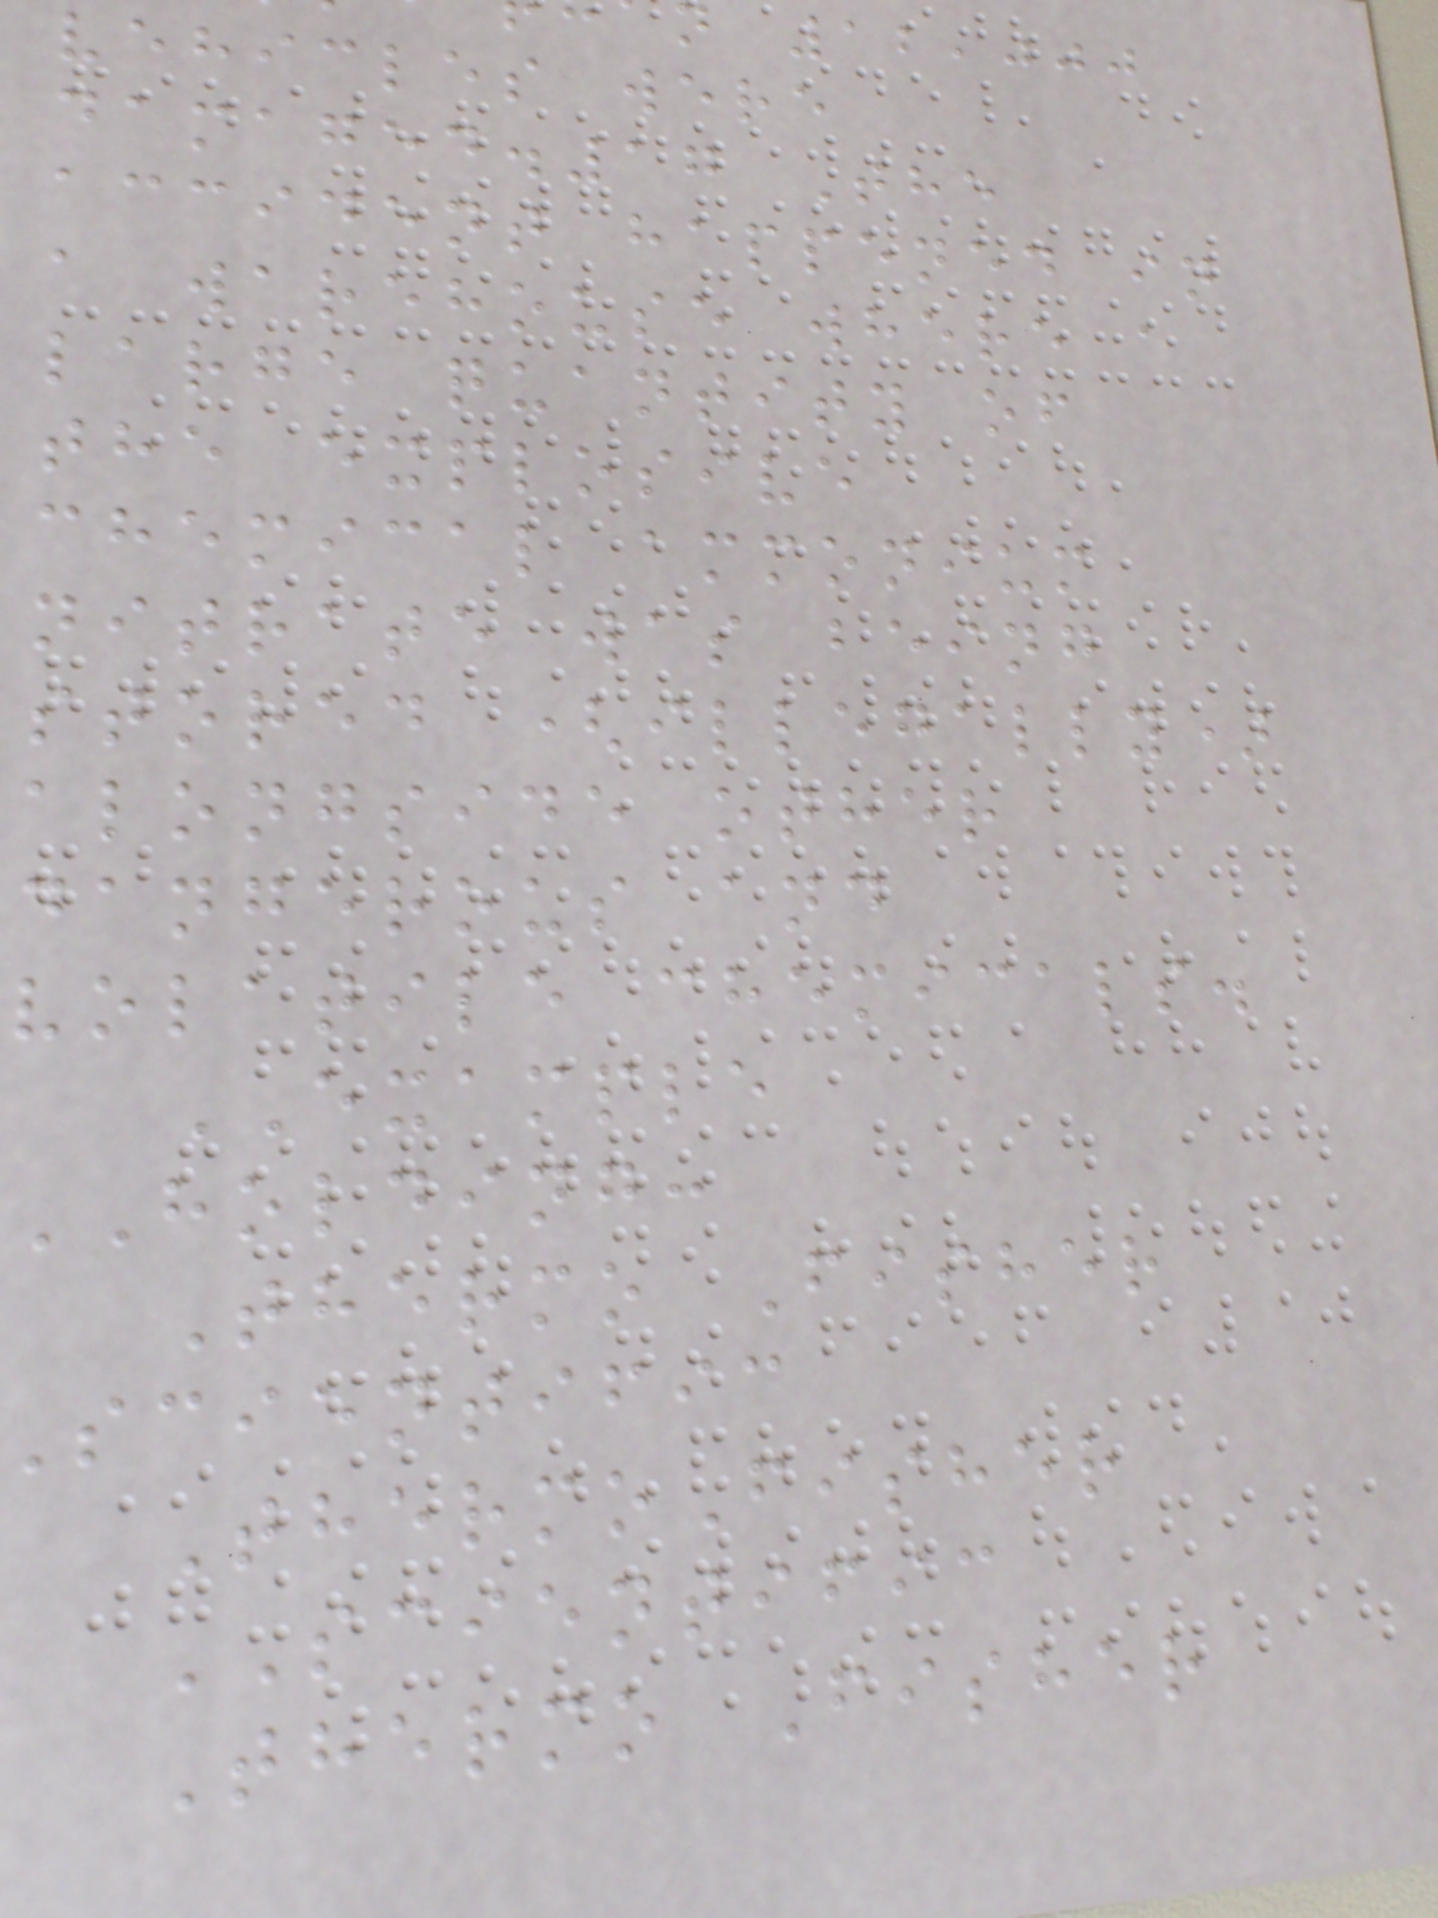n 12,000
vehicles were
damaged.17 The
accident happened in
a warehouse where a
large quantity of
the explosive
chemical ammonium
nitrate was being
stored (illegally)
alongside other
dangerous and
volatile chemicals.
EXAMPLE
HOLDING:
Thermo Fisher
scientific
ThermoFisher
SCIENTIFIC
Thermo Fisher
